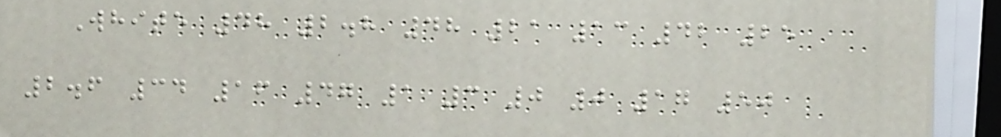White 48 2.8 48 21 13 42 25
2.6 34 16 47 1 3 0 0 17 50
